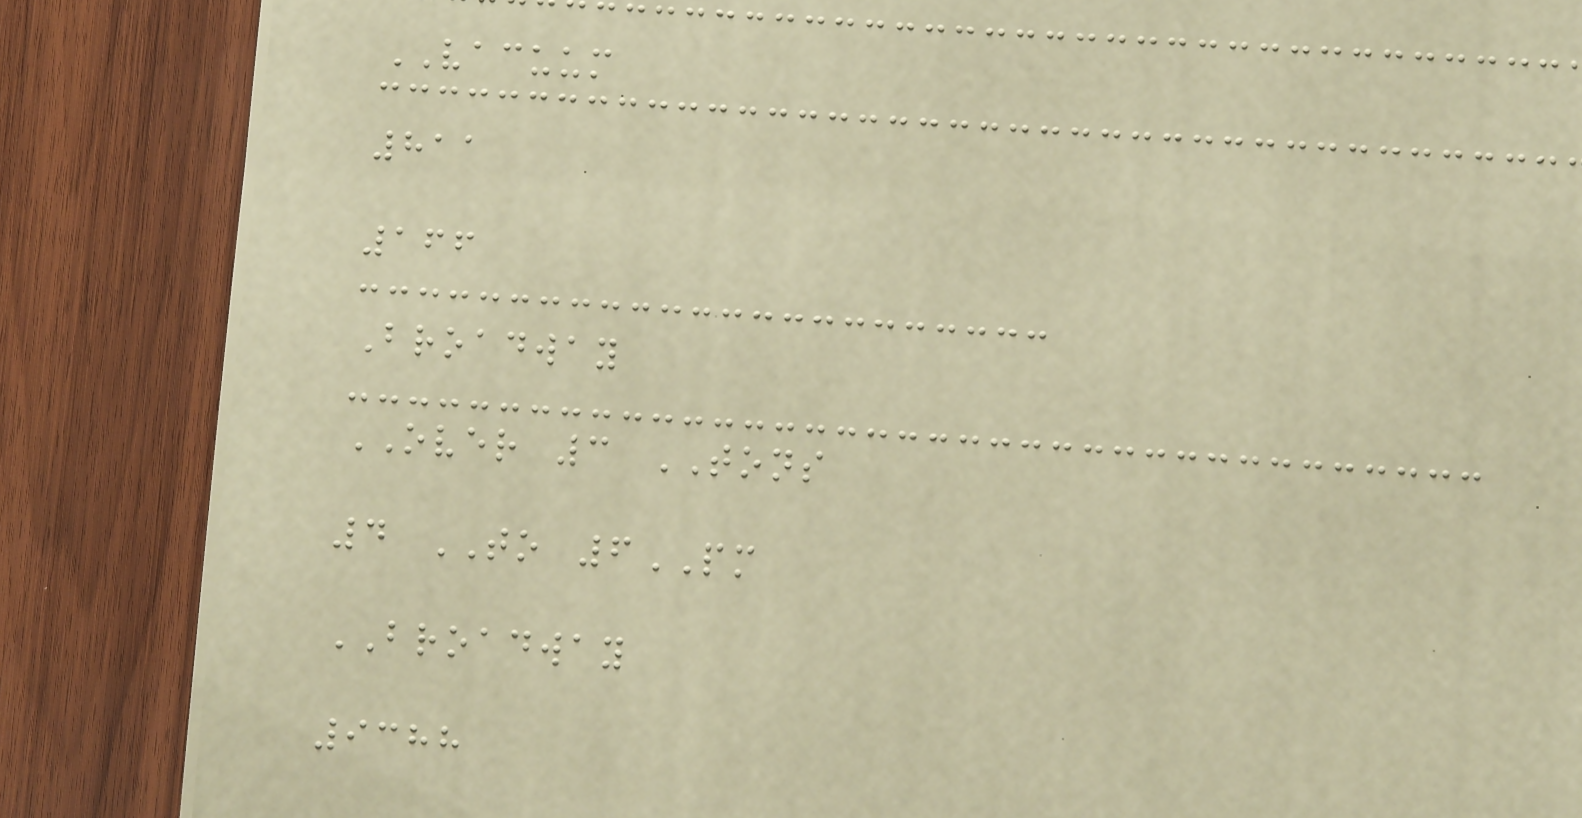VACUUM
811
166
Broadway
OVER 3 TONS
4 TO 6PM
BROADWAY
9388
